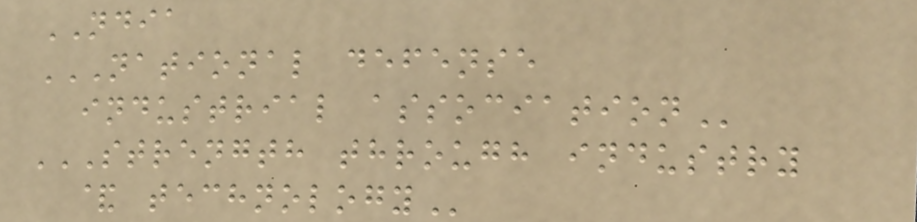NDIA
NATIONAL DEFENSE
INDUSTRIAL ASSOCIATION
STRENGTH THROUGH INDUSTRY
& TECHNOLOGY
